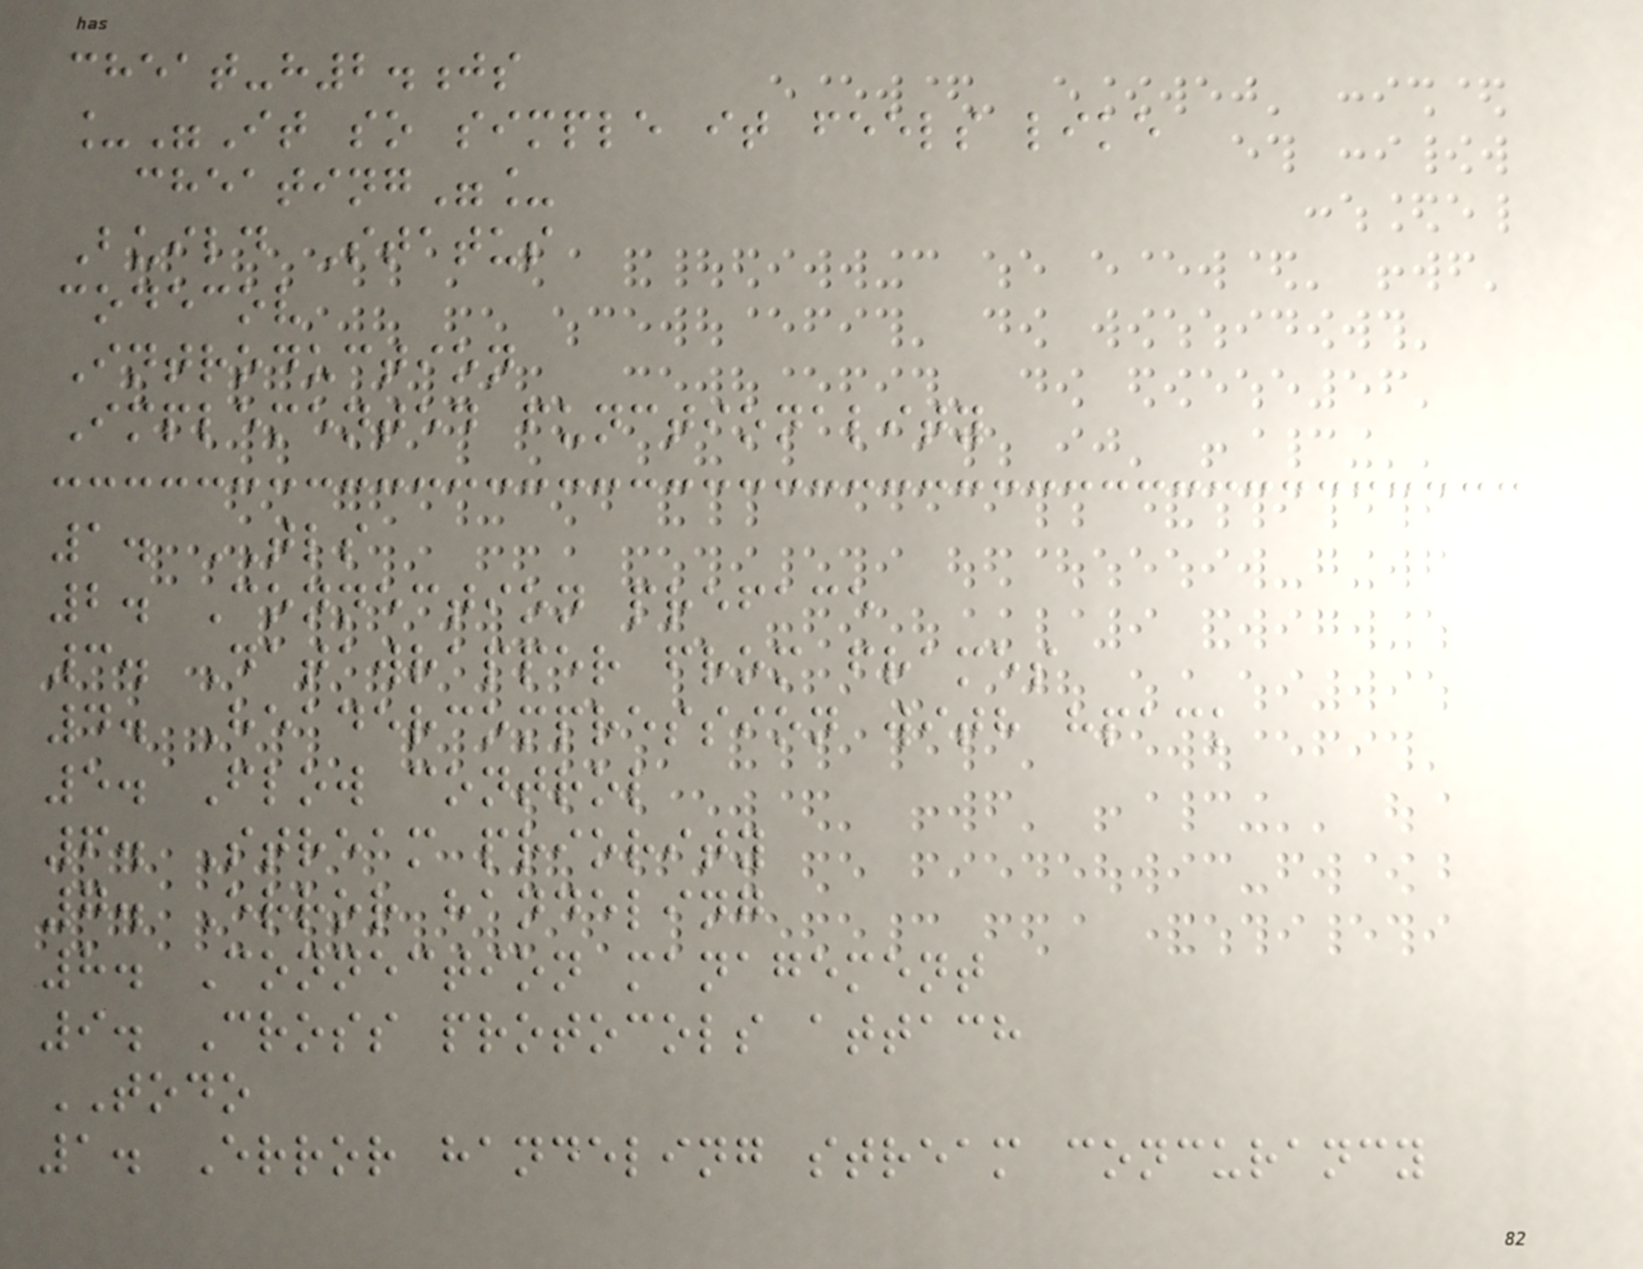cheat-h2.js
_"It so simple it feels like
cheating"_
Build Status
codecov
Introduction
Implemented functionality
1. TLS
2. Connection preface
3. Datawrapper from frames
4. Headercompression with hpack
5. Flow control
6. Stream priority
7. Error handeling
8. Connection management
9. Cross protocols attach
TODO
1. Error handeling stream concurancy
